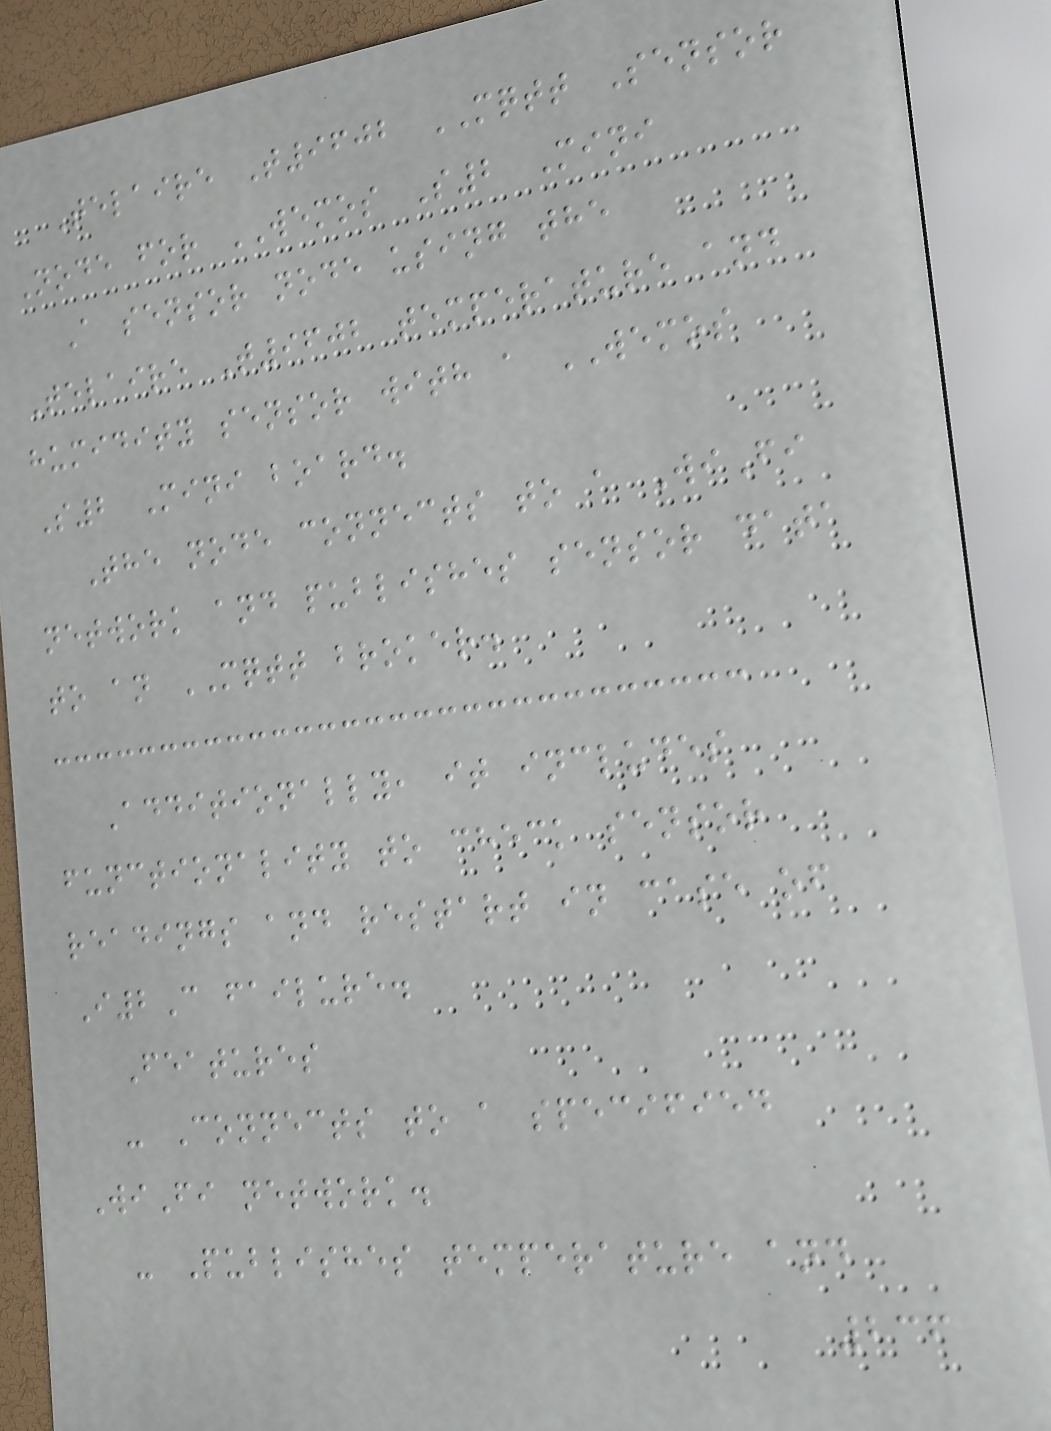Telaire T9602 MQTT Sensor
Node for WEMOS S2 Mini
A sensor node using the
Telaire T9602 temperature and
humidity sensor with a WEMOS
S2 Mini board.
The node connects to a WiFi
network and publishes sensor data
to an MQTT broker.
Additionally, it includes
functionality to check sensor
readings and restart in case of
I2C failure.
Features
- Connects to a specified
WiFi network.
- Publishes temperature and
236
